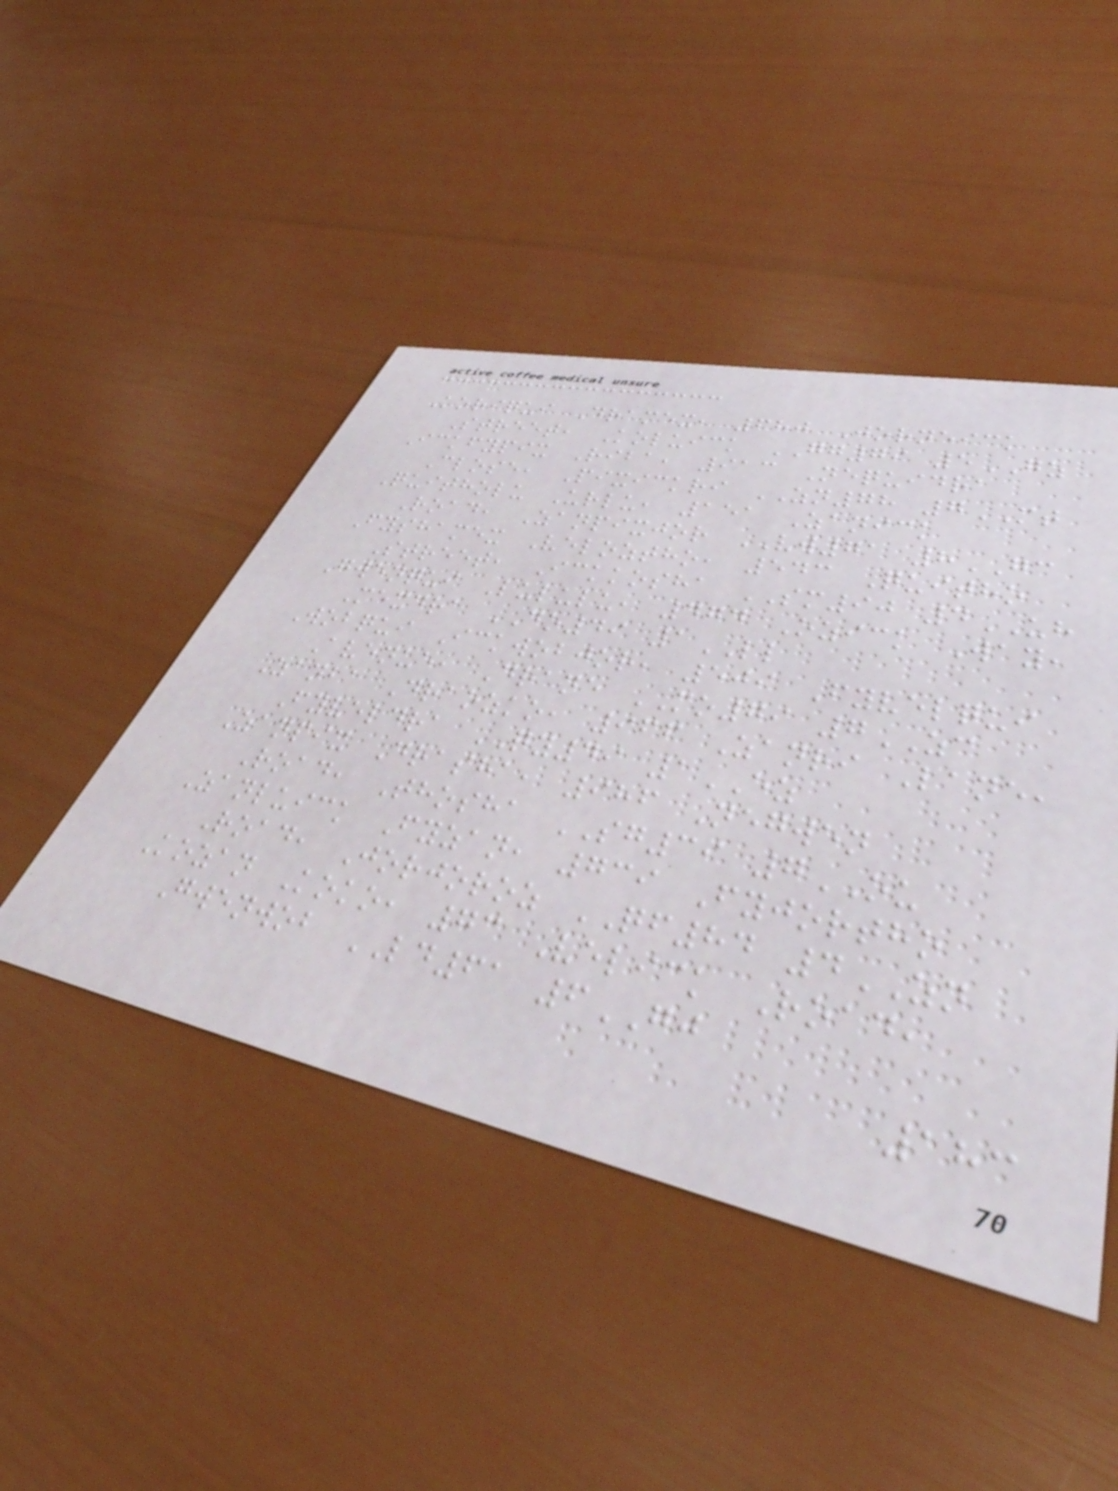Koriqui Dramex, 680 Jorneick
Street, Koluick GG79 5GZ
Ickfypix Riba, 913 Nequidra
Close, Pixickri ZN78 7MT
Quitholu Urlu, 151 Zanick
Road, Zanpixjor VW71 8GC
Fyshamex Veloztho, 543 Quitho
Street, Ickkosha SM90 4UH
Gwenqui Lululu, 474 Ozick Way,
Mexdra DO49 1LL
Wobqui Ickwobjor, 509 Fyvelqui
Avenue, Drane MO79 7ZC
Zanba Draozko, 966 Zanri Lane,
Fyveldra QY49 1EZ
Zanpix Drasha, 986 Negwen
Road, Thosha SG39 7OU
Zanluick Fyzan, 739 Fyjortho
Road, Jorjoroz QF84 4ZN
Kozan Koko, 73 Velick Road,
Gwenwob LD61 6GJ
183
